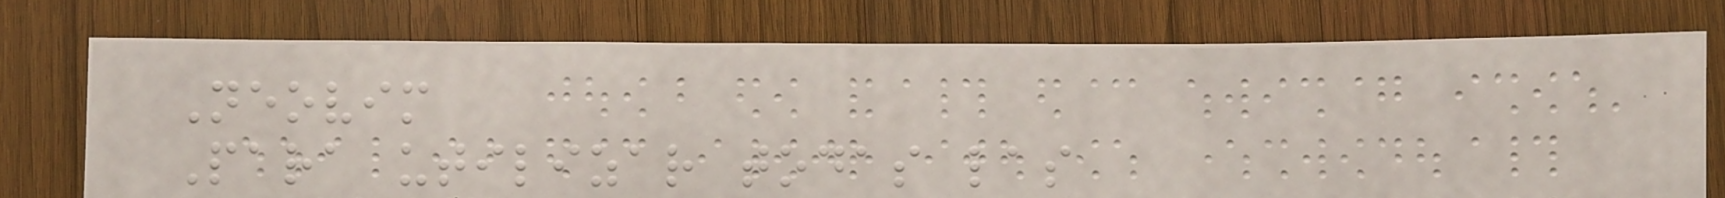Neovim
Para utilizar todas las
